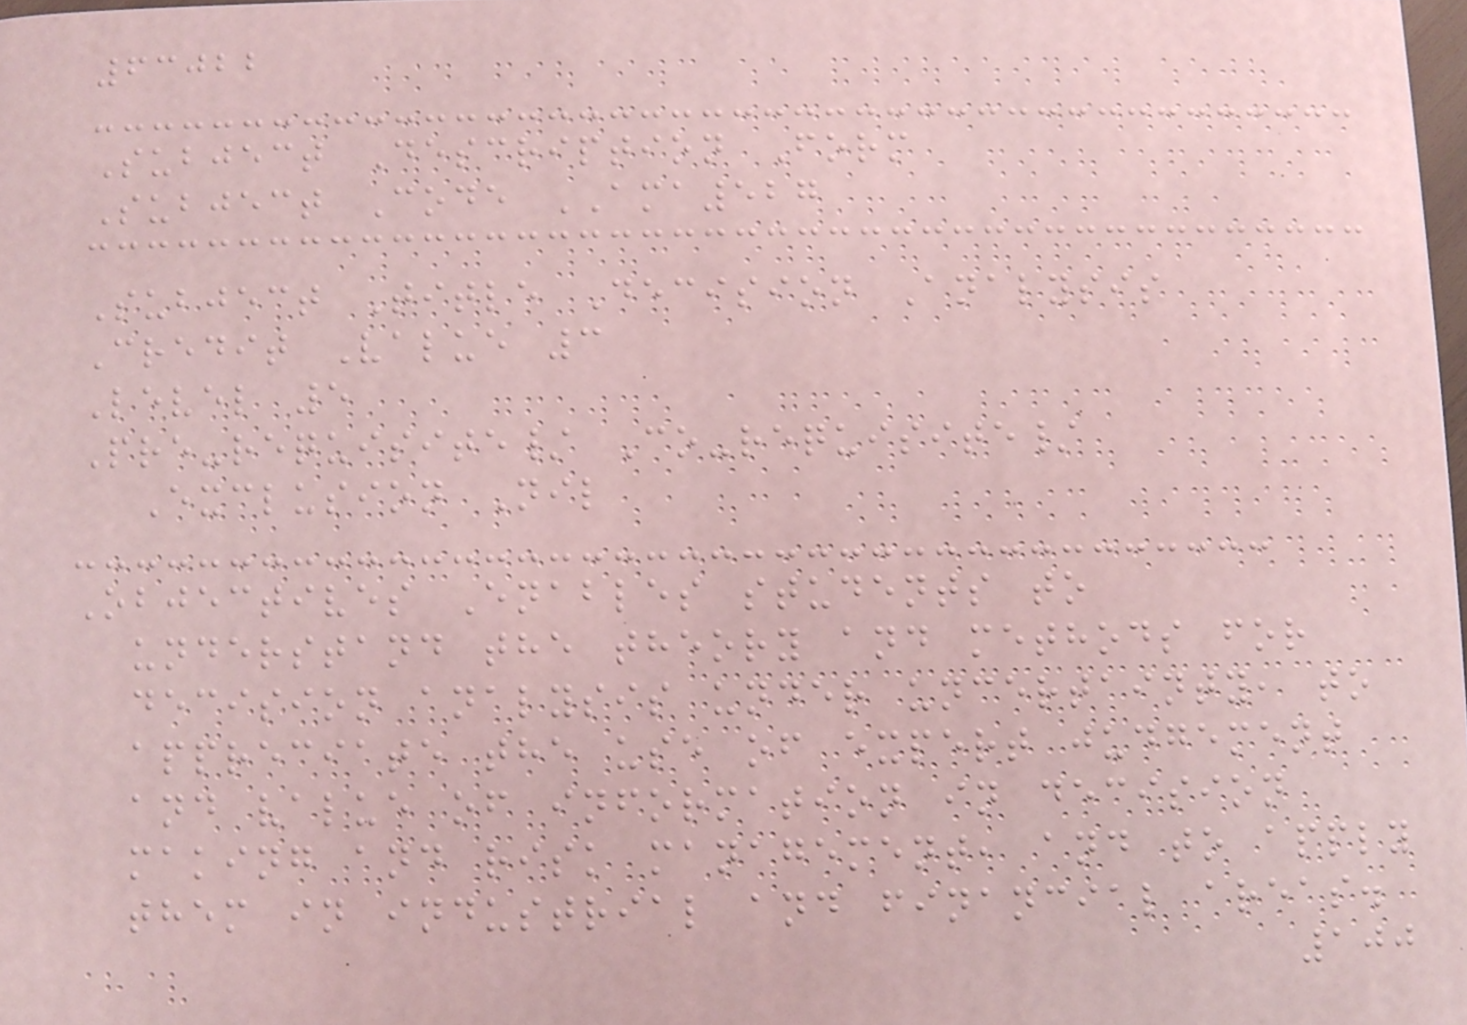63022
Subject Description Form
Subject Code AMA527
Subject Title Decision Analysis
Credit Value 3
Level 5
Pre-requisite/ Co-requisite/
Exclusion Nil
Objectives Enables students to
understand the theory and methods for
decision analysis under uncertainty, to
appreciate the use of expert judgement
and value of information in decision
making and risk management, and to apply
them in industrial and financial areas.
100
